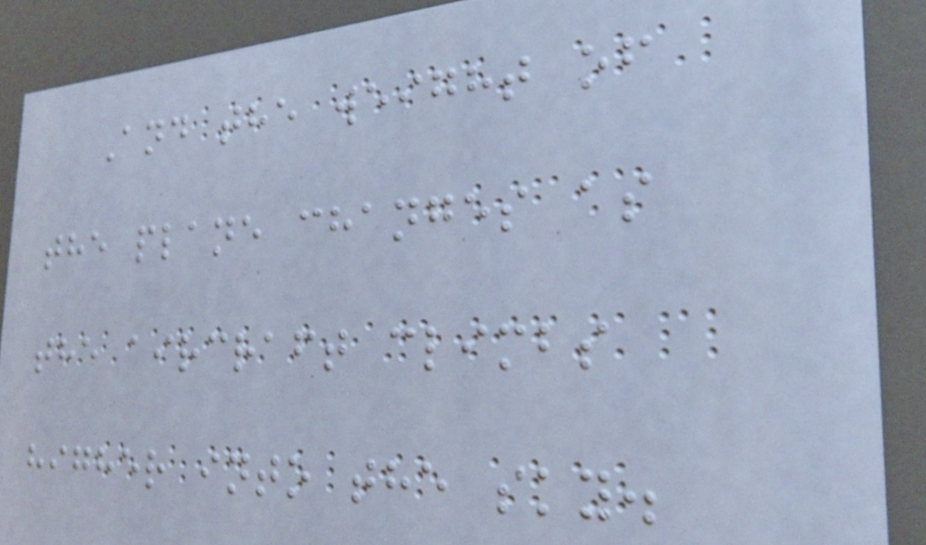And the weight of
the plane changes as
the aircraft climbs
higher into the sky.
